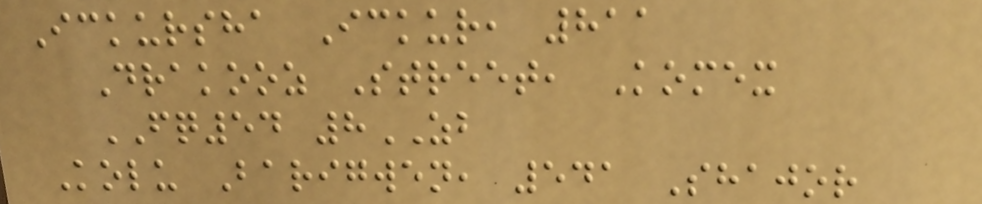Ickursha Ickur, 811
Drakooz Street, Komex
FQ54 8ZB
Kolu Barigwen, 541 Shajor
